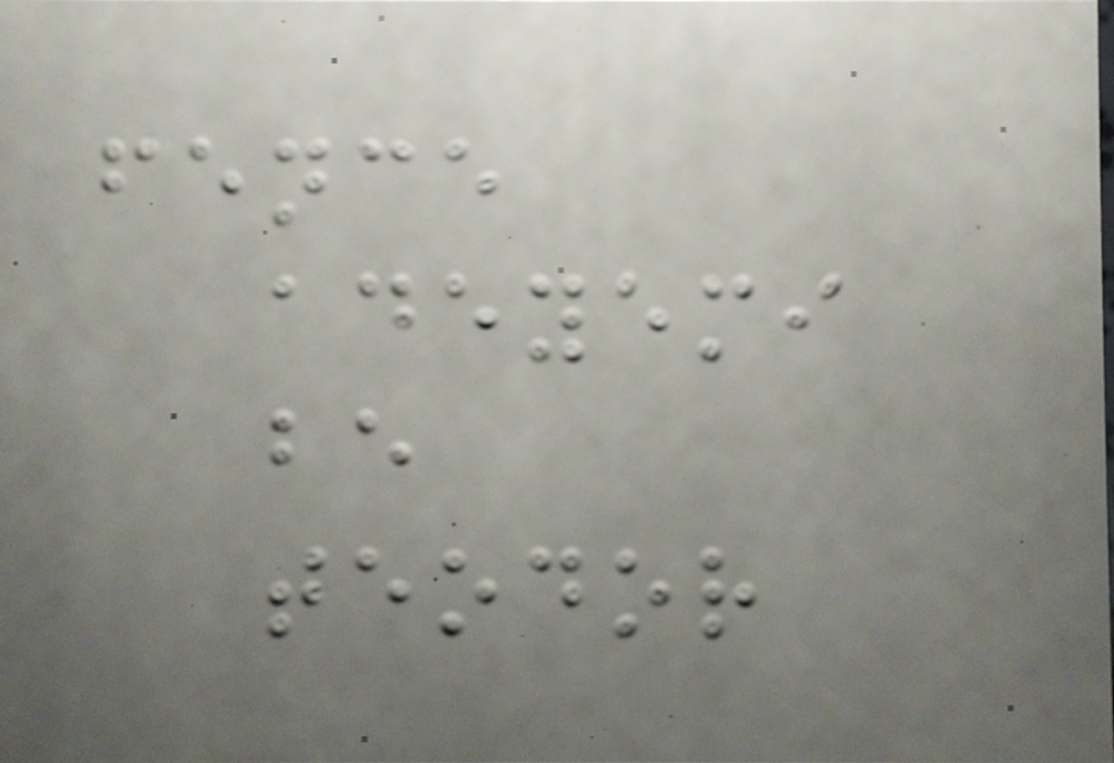fence
adeyemi
be
teodor
